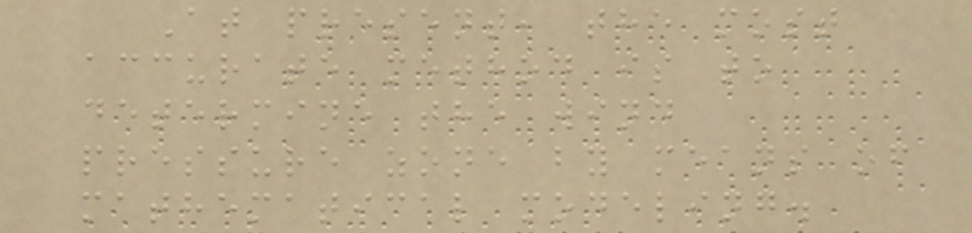At present, the most
accurate method is to
determine the wind
pressure zone by means of
mathematical modeling.
